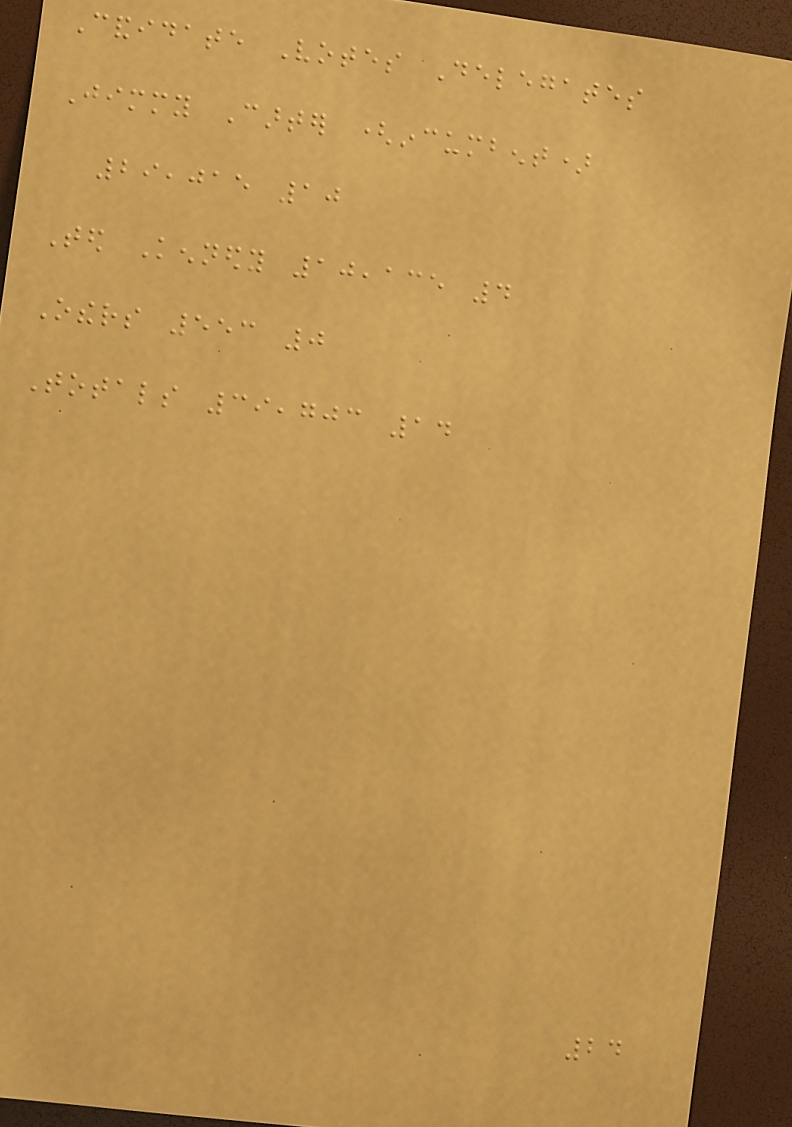Candidate Votes Delegates
Jimmy Carter (incumbent)
29,015 10
Ted Kennedy 10,135 4
Others 553 0
Totals 39,703 14
24
